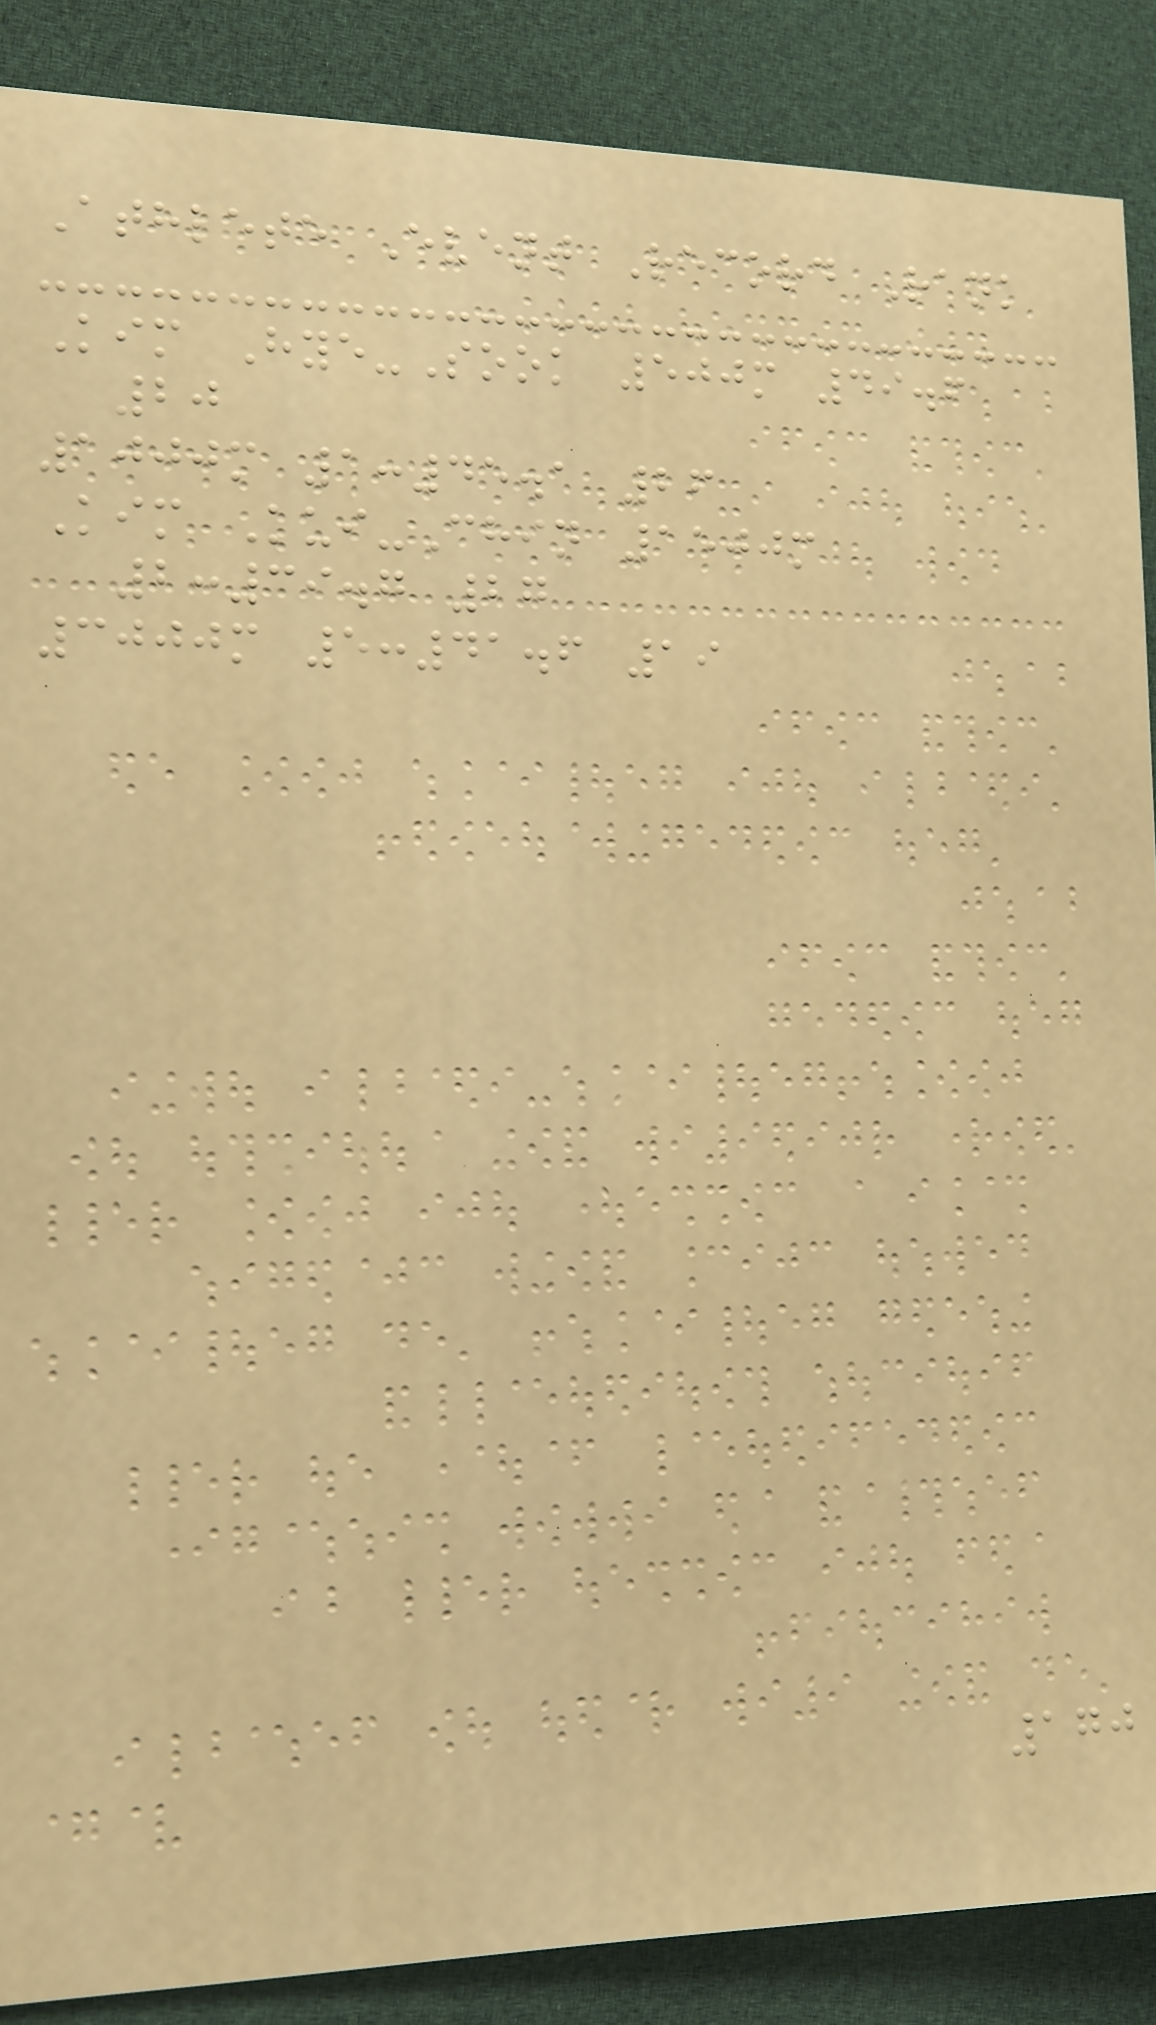Athlete Event Record Rank
Kim Hye-Sook 500m 49.6
20
1000m 1:45.1 26
Kim Kui-Chin 1500m
2:39.7 27
3000m 5:41.6 19
170
